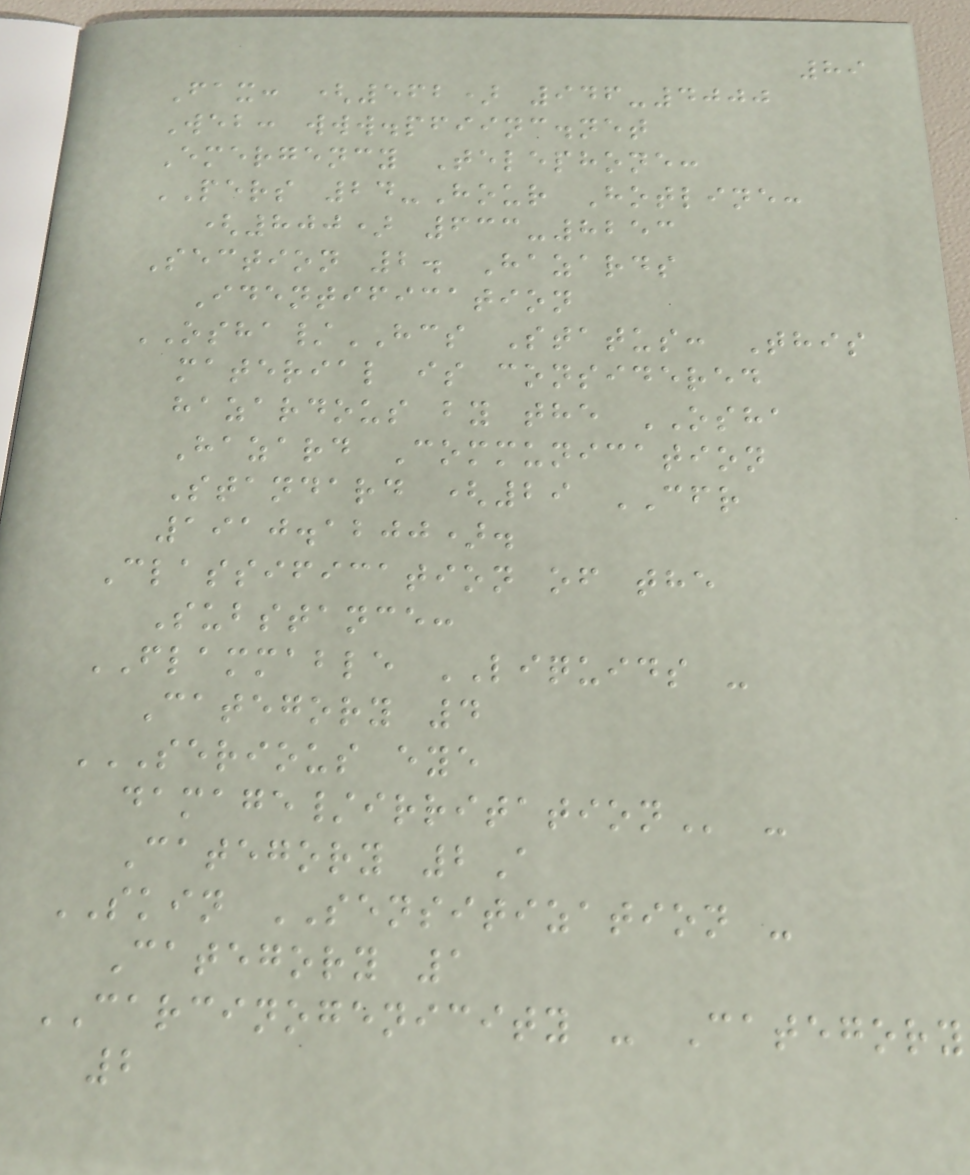89
Fax: (562) 946-4000
Web: www.pfiinc.net
Emergency Telephone:
PERS 24-Hour Hotline:
(800) 633-8253
Section 2. Hazards
Identification
OSHA/HCS Status: This
material is considered
hazardous by the OSHA
Hazard Communication
Standard (29 CFR
1910.1200).
Classification of the
Substance:
FLAMMABLE LIQUIDS -
Category 4
SERIOUS EYE
DAMAGE/IRRITATION -
Category 2A
SKIN SENSITIZATION -
Category 1
CARCINOGENICITY - Category
2
